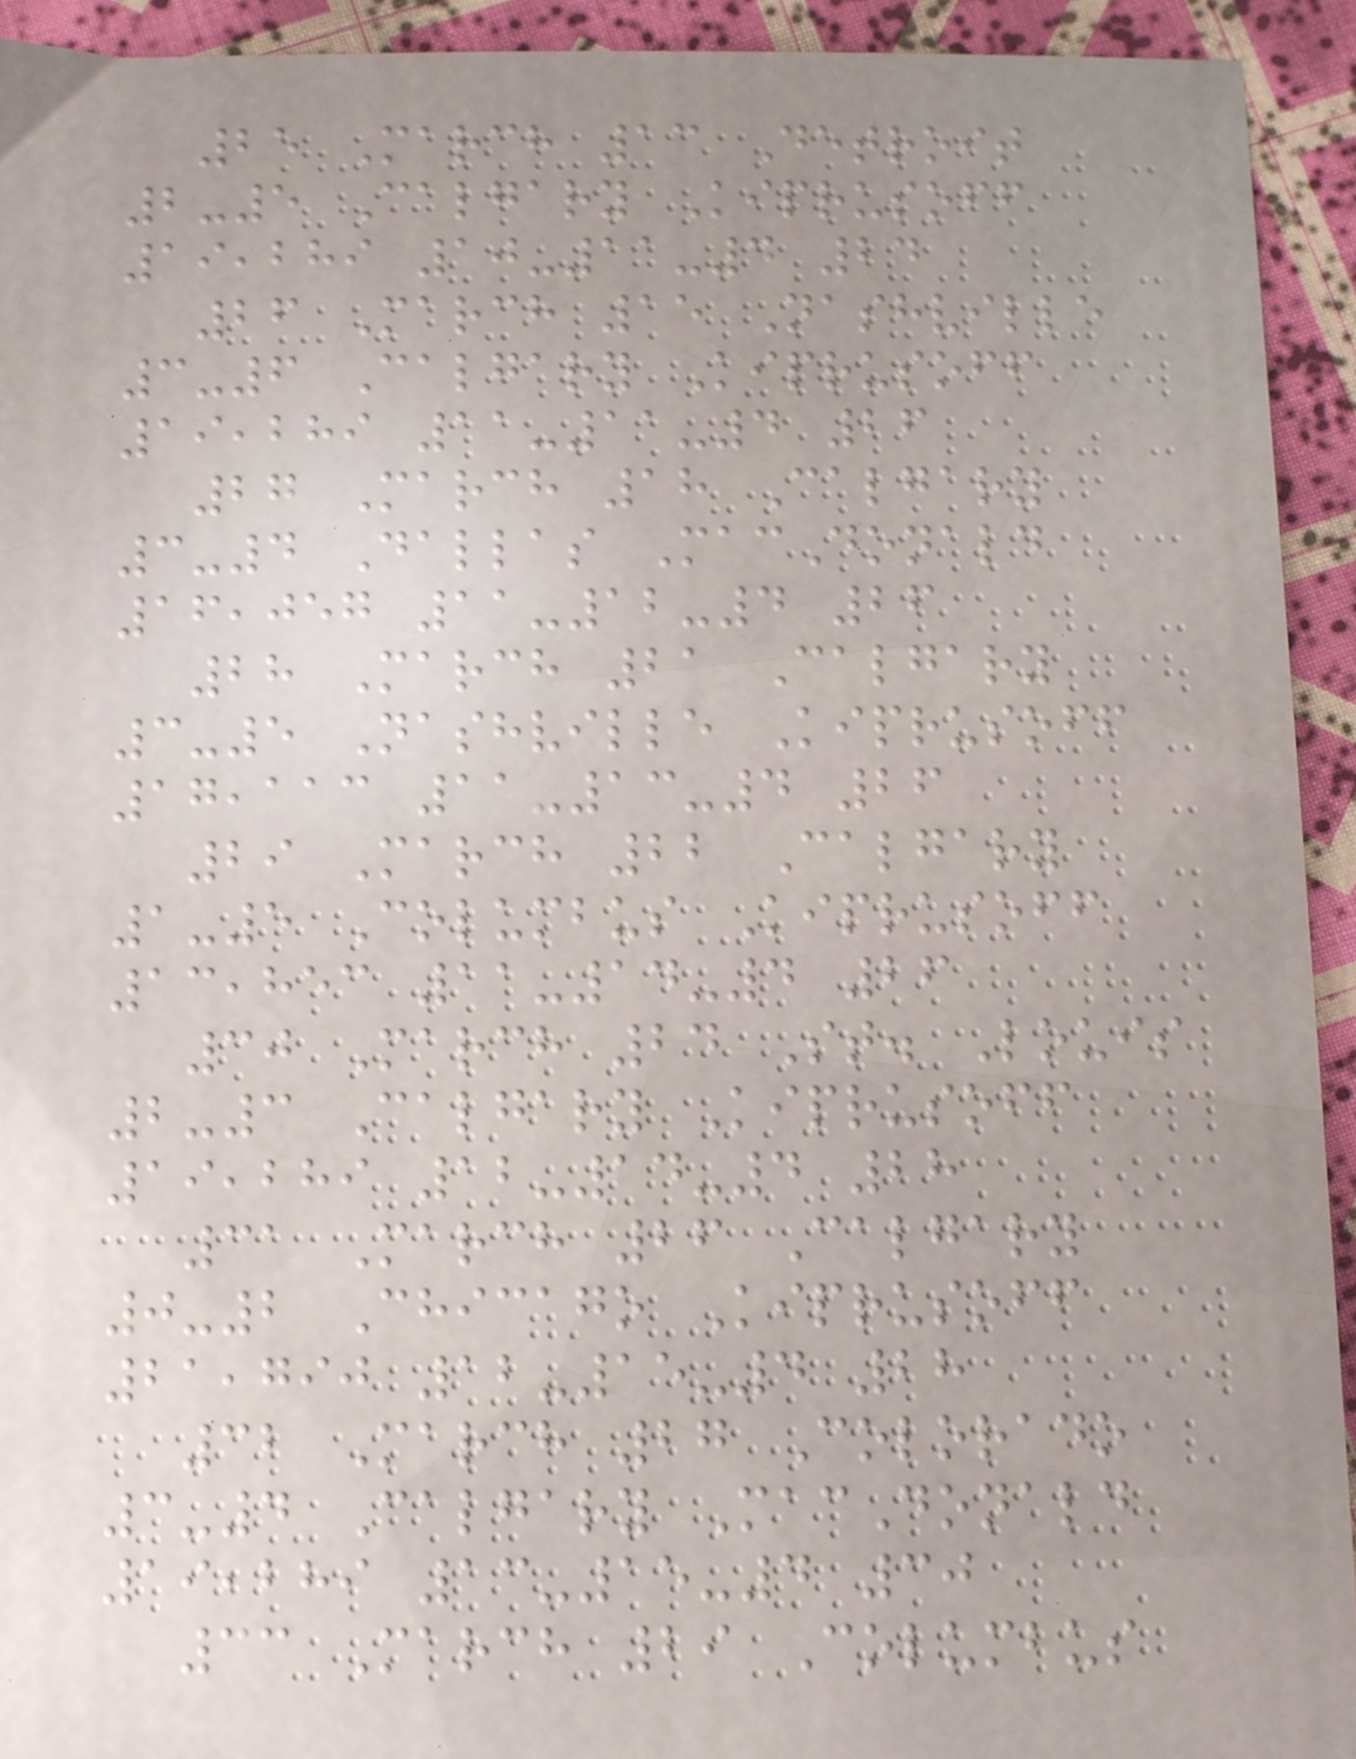25 March 13 Detroit
2-5 Calgary Kiprusoff
19,289 10-11-4 24
26 March 15 Nashville
3-6 Calgary Kiprusoff
19,289 11-11-4 26
27 March 18 Calgary
3-4 Dallas MacDonald
16,057 11-12-4 26
28 March 21 Calgary
3-5 Nashville Kiprusoff
17,113 11-13-4 26
29 March 22 Calgary
1-5 Columbus Kiprusoff
13,853 11-14-4 26
30 March 24 St. Louis
2-3 Calgary Kiprusoff
19,289 12-14-4 28
31 March 26 Calgary
0-2 Chicago Kiprusoff
21,790 12-15-4 28
32 March 27 Colorado
3-4 Calgary MacDonald
19,289 13-15-4 30
33 March 29 Columbus
